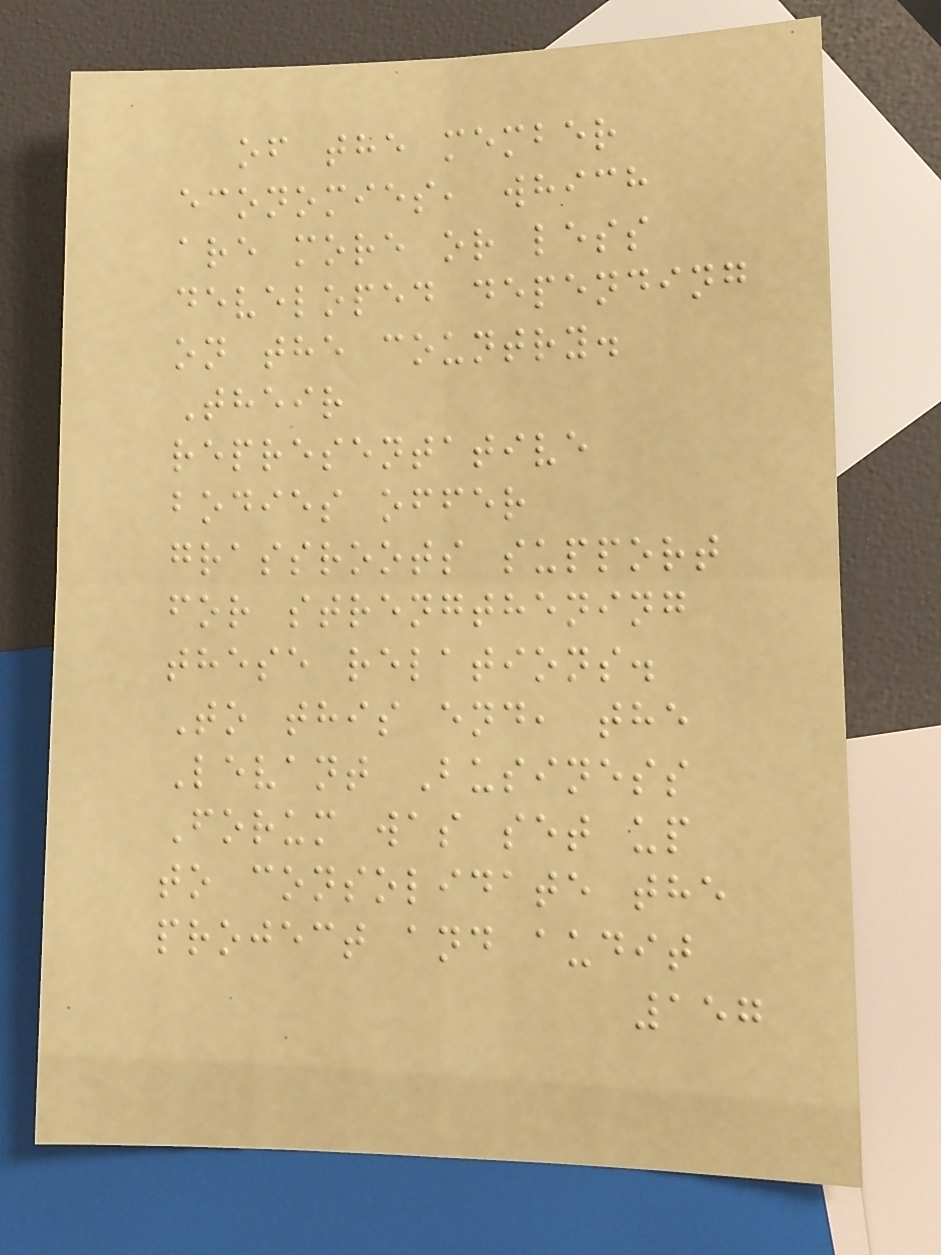of the member
economies, which
are more or less
developed depending
on the country.
Their
representative
bodies offer
grassroots support
for strengthening
these relations.
To this end, the
Levant Business
Forum was set up
to consolidate the
project and audit
157
